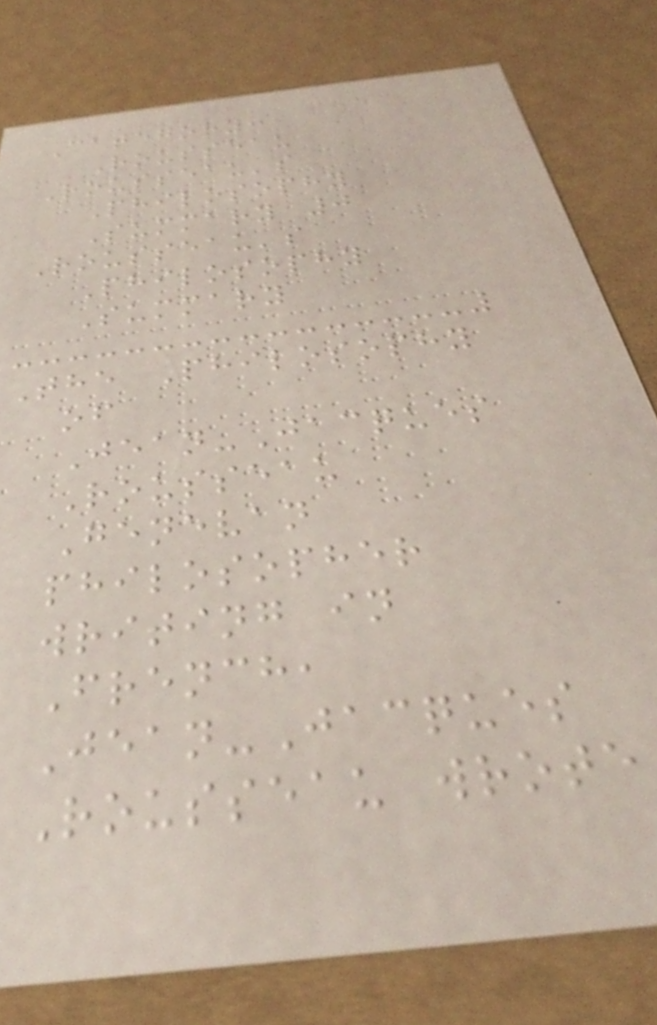Category:
Rousseau
Rousseau's
Philosophy
Summary 0
Rousseau's
Philosophy
Summary
The Philosophy
of
Jean-Jacques
Rousseau
Genevan
philosopher
writing in
French,
Jean-Jacques
Rousseau wrote
